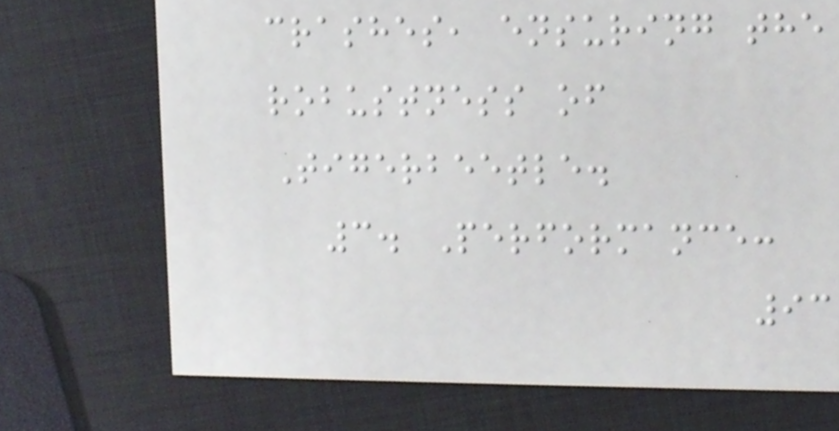crashes, ensuring the
robustness of
Tigerbeetle.
3. Performance:
93
